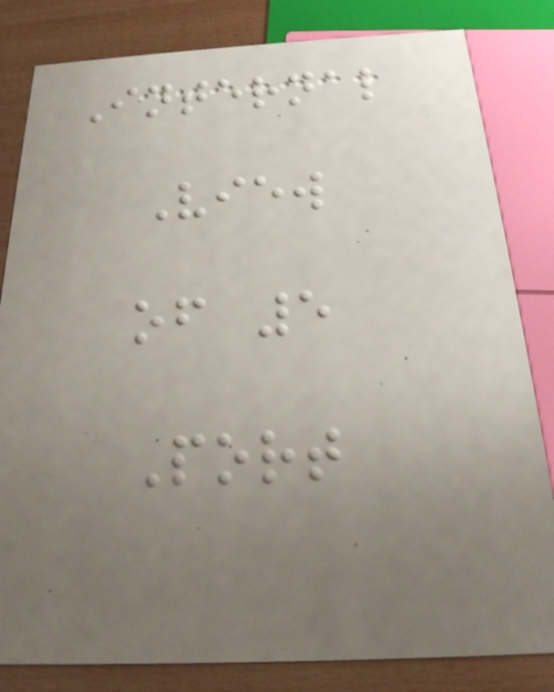Internal
View
of 5
Port
